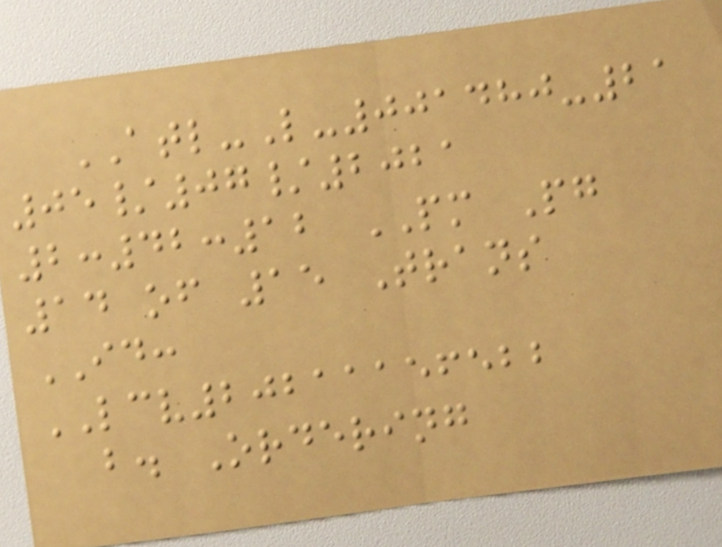ATL-L-001480-21
05/07/2021
2:42:12 PM Pg
14 of 15 Trans
ID:
LCV20211156522
b. Ordering
